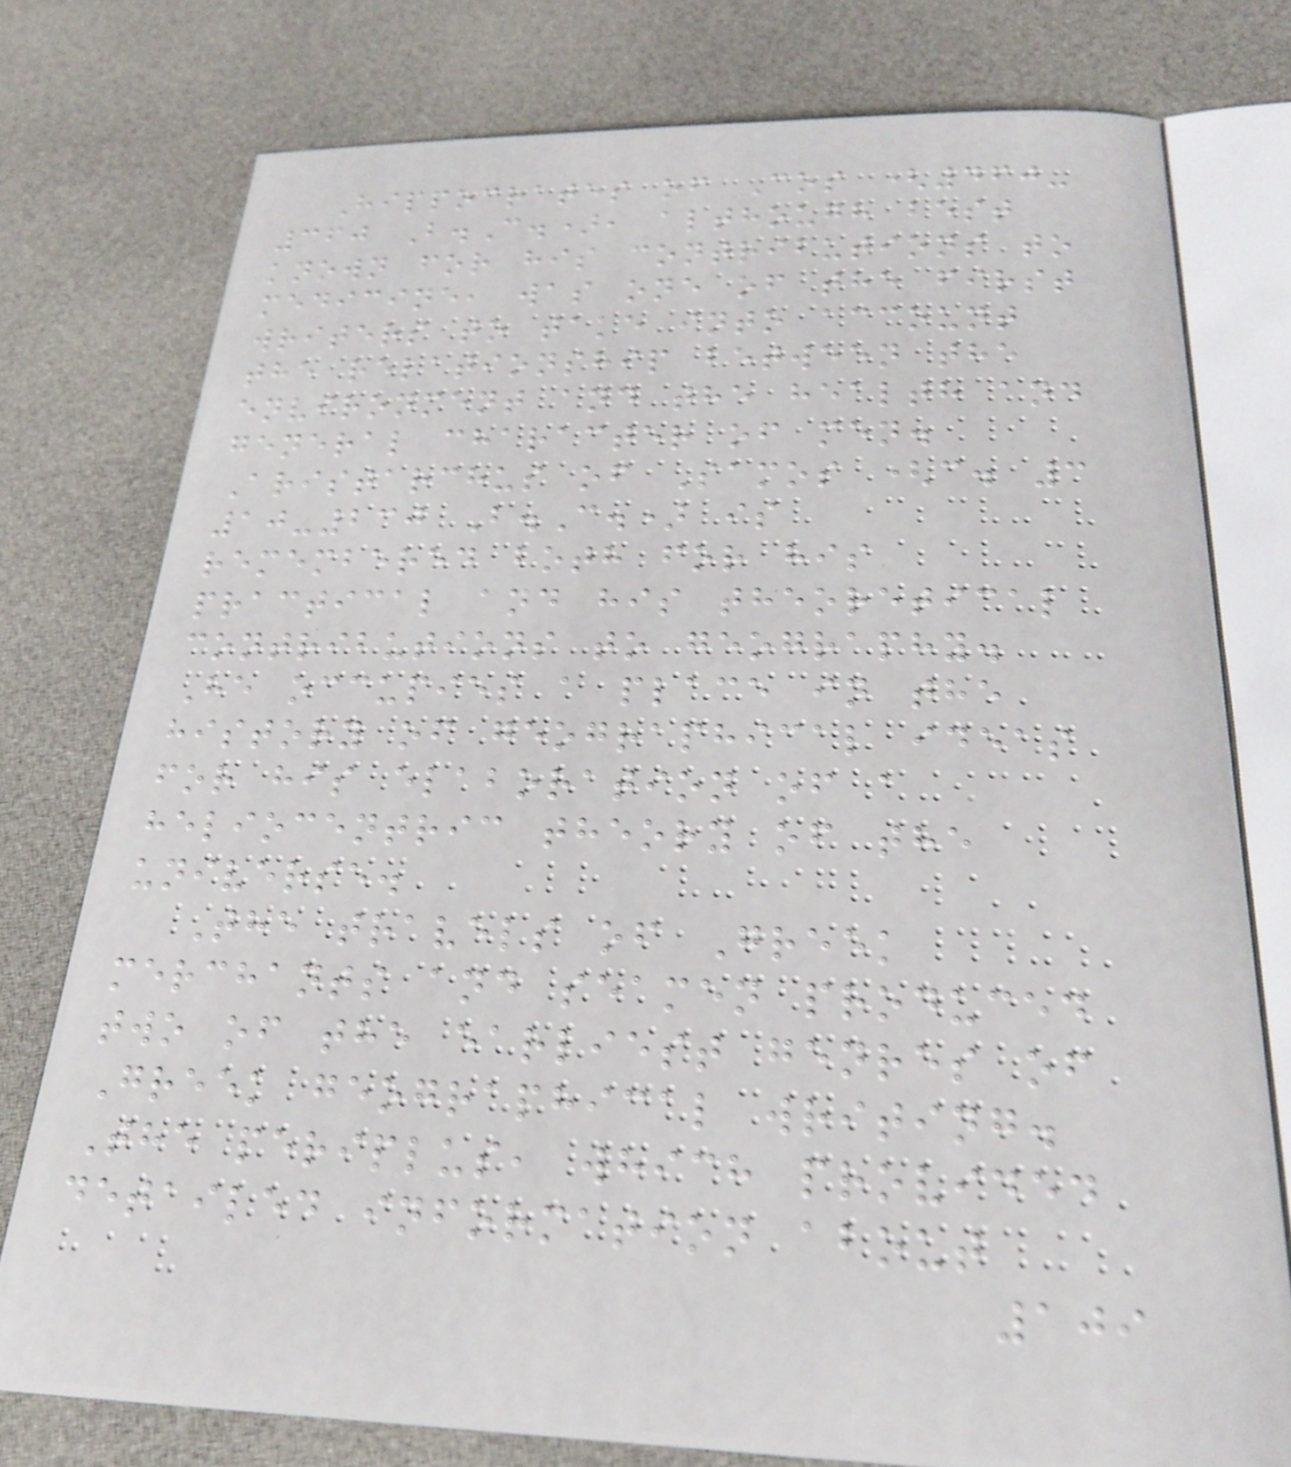Hippocrates of Cos (460-
360 B.C.), although best
known for his contributions to
medicine, was one of the first
writers to take into account
the relationship between the
environment and the health and
general character of men.
Aristarchus of Samos (c. 3
10-230 B.C.) is
remembered both for his
practical and his theoretical
contributions to geography.
He occupies a place in the
history of geographical ideas
for his elaboration of a
heliocentric theory of the
universe.
The travels of Greek
merchants and seamen produced
two of the earliest genres of
Greek geographical writing.
The periplus, which provided
detailed information about
109
